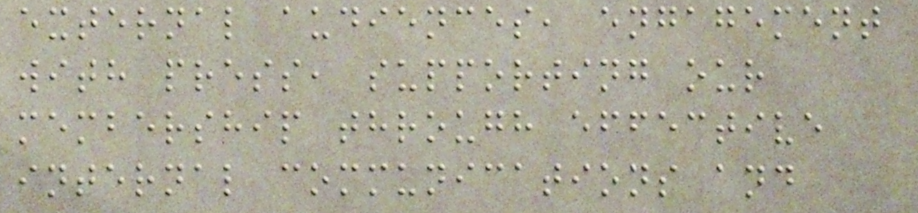external audiences, engagement
with press, supporting our
membership through effective
internal communications and
